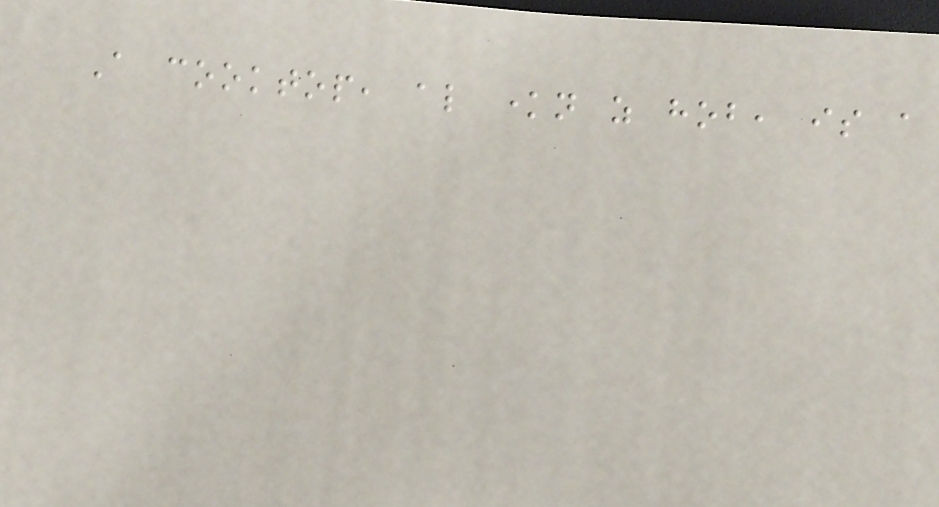A cooktop, also known as hob, is a
